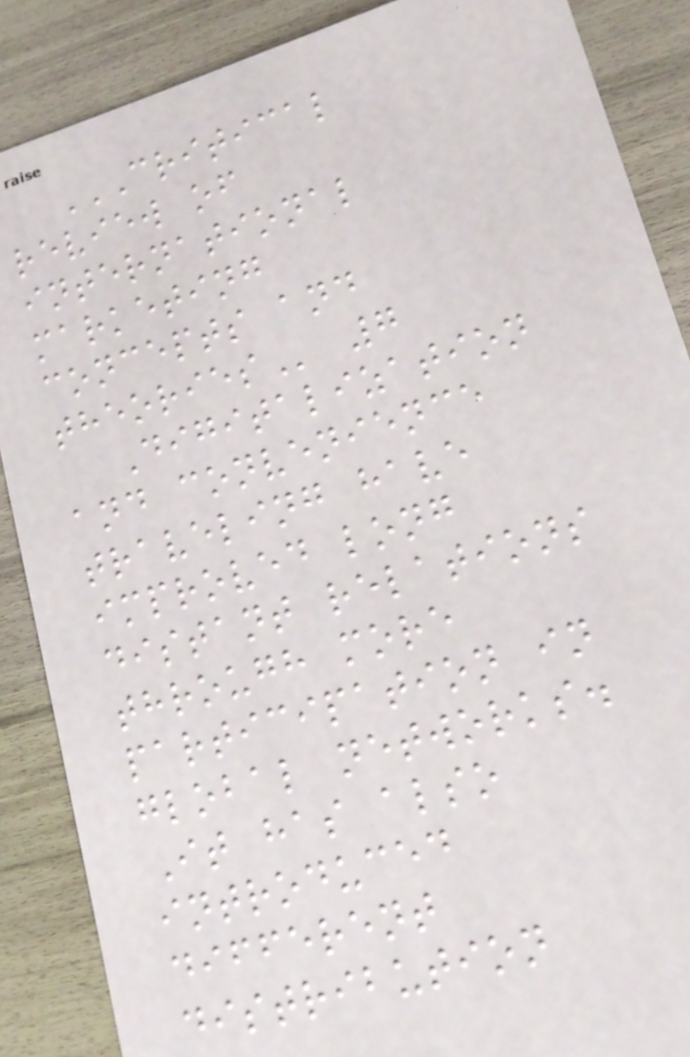CRITICAL
REVIEW OF
INTERNATIONAL
MARKETING
CONCEPTS AND
THEORIES 7
Digitalization
and convenience
traveling have
improved long
distant relations
through more
participation in
global networks.
It has also
introduced
different
distribution
